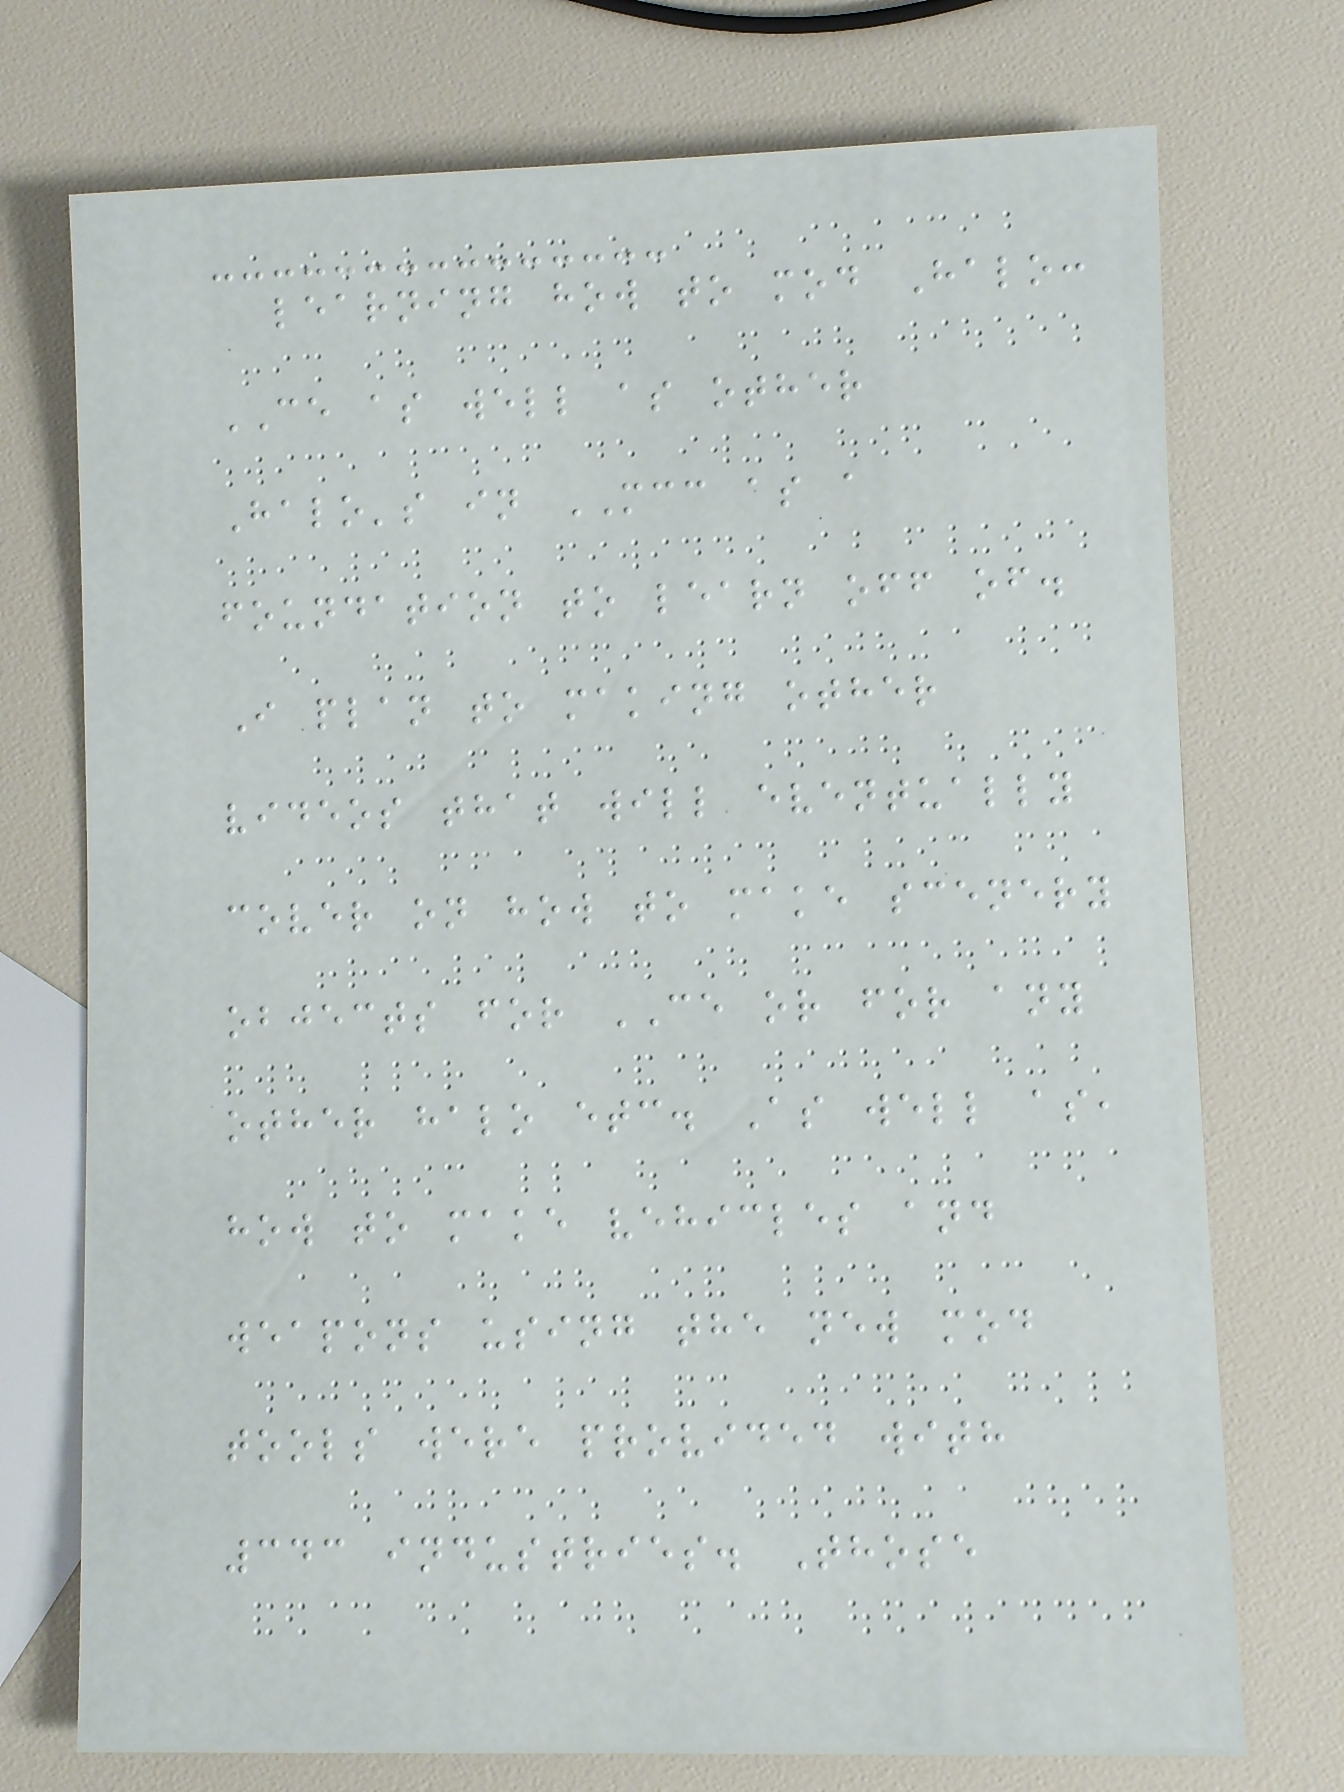learning how to mod Halo:
CE as well as other
Halo's in MCC as a
foundation to learn off of.
I plan to making other
videos that will eventually
cover on how to make scenery
objects for CE or for any
other halo etc. As well as,
how to make vehicles and
weapons using the new mod
tools were provided with
343 industries. Those
